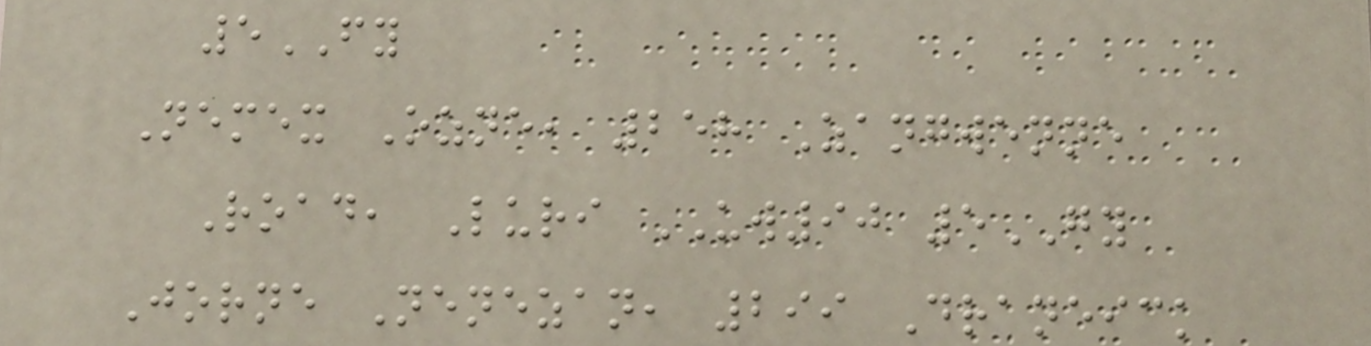5FY
Nemex Ozne, 258 Zangwenne
Road, Luri UW90 5GY
Jorne Nenezan, 299 Draneick
